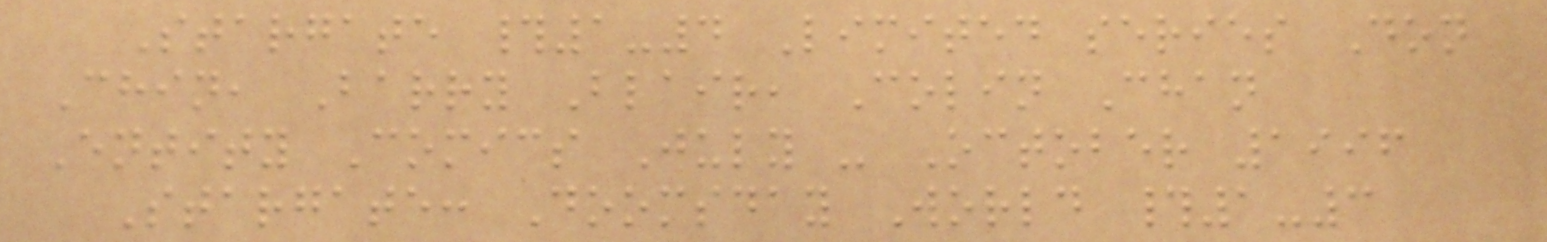Stargate #1-4 Limited series Don
Chin, Barry Blair, Colin Chan
Entity Comics July - October 1996
Stargate: Doomsday World #1-3
